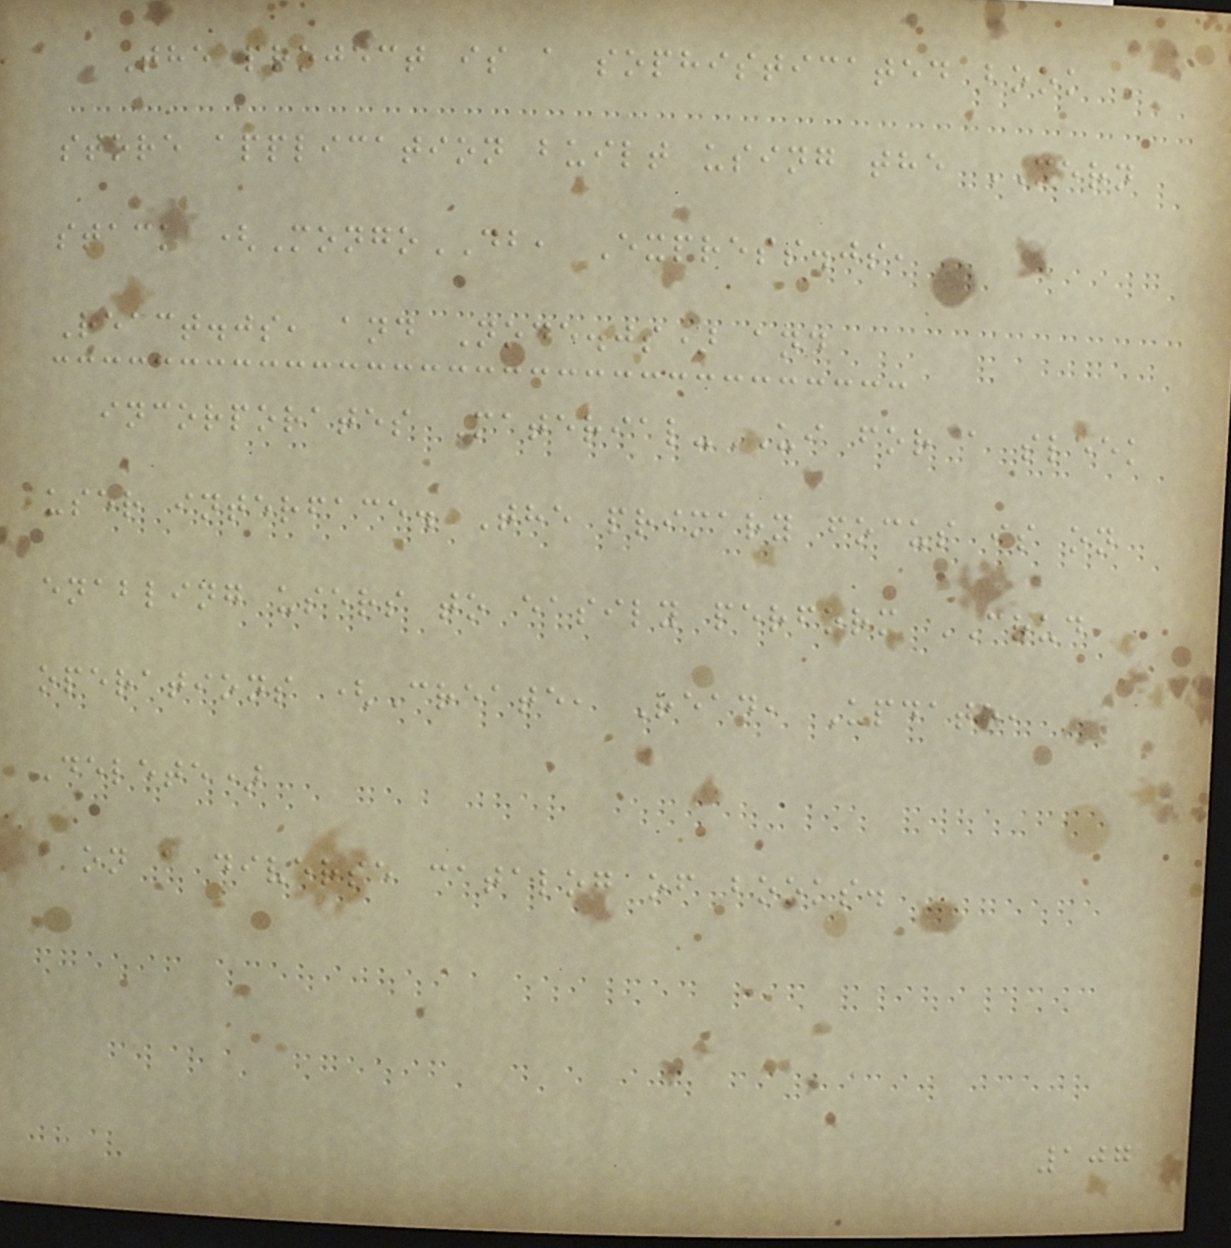The project is a sophisticated book
store application built using the MERN
stack (MongoDB, Express.js,
React.js, and Node.js) and
incorporates Material-UI for a sleek
user interface. The primary focus is on
enabling users to easily perform CRUD
operations (Create, Read, Update,
Delete)
on a diverse catalog of books.
107
